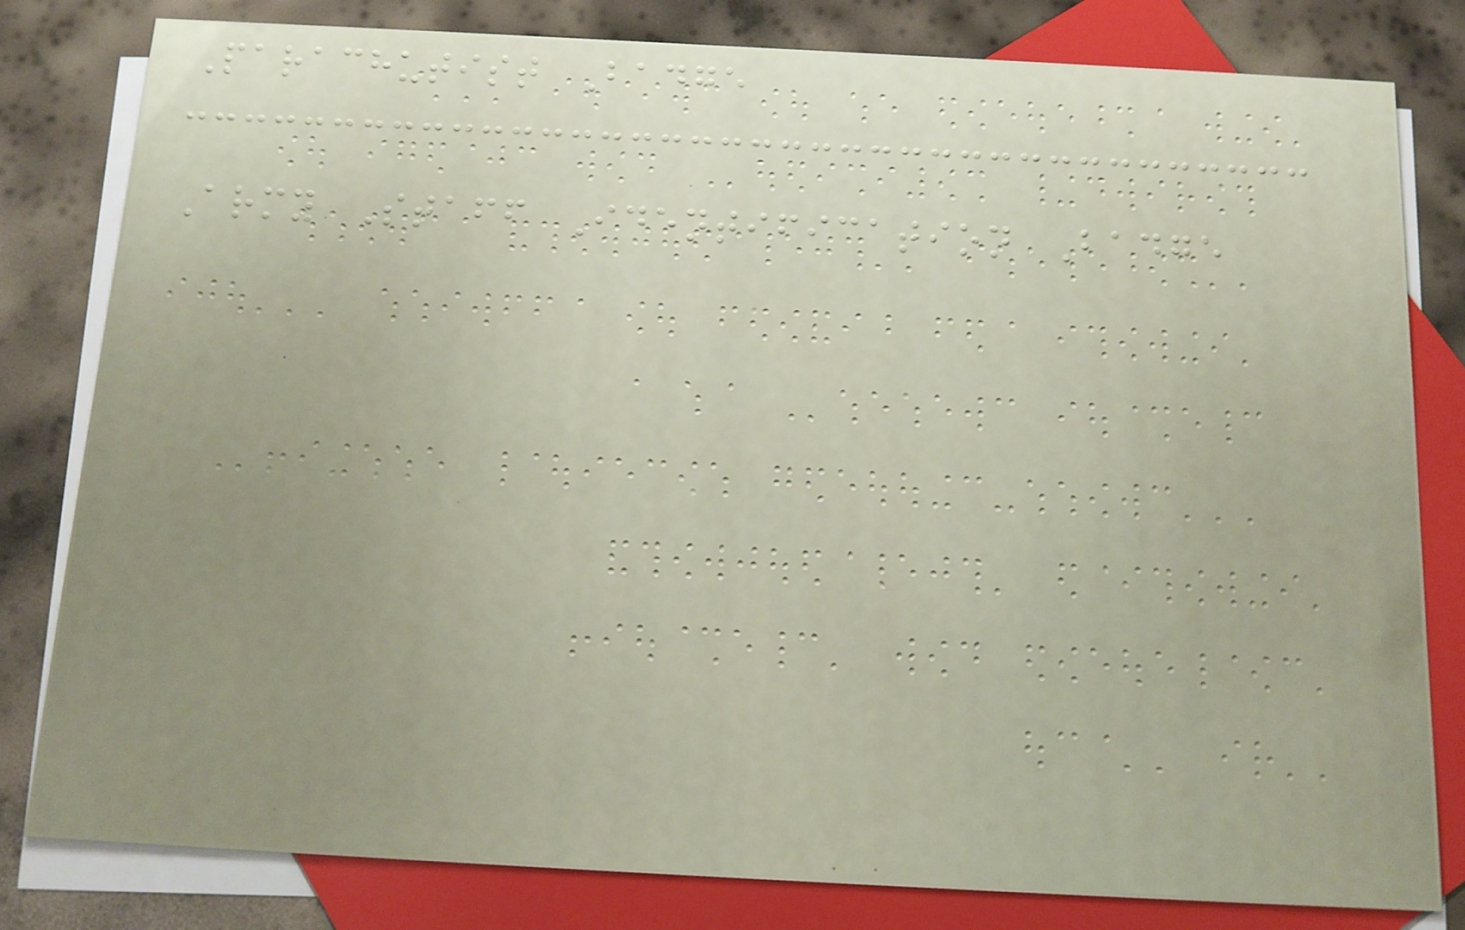Parachutist Badge
Army Staff Identification Badge
